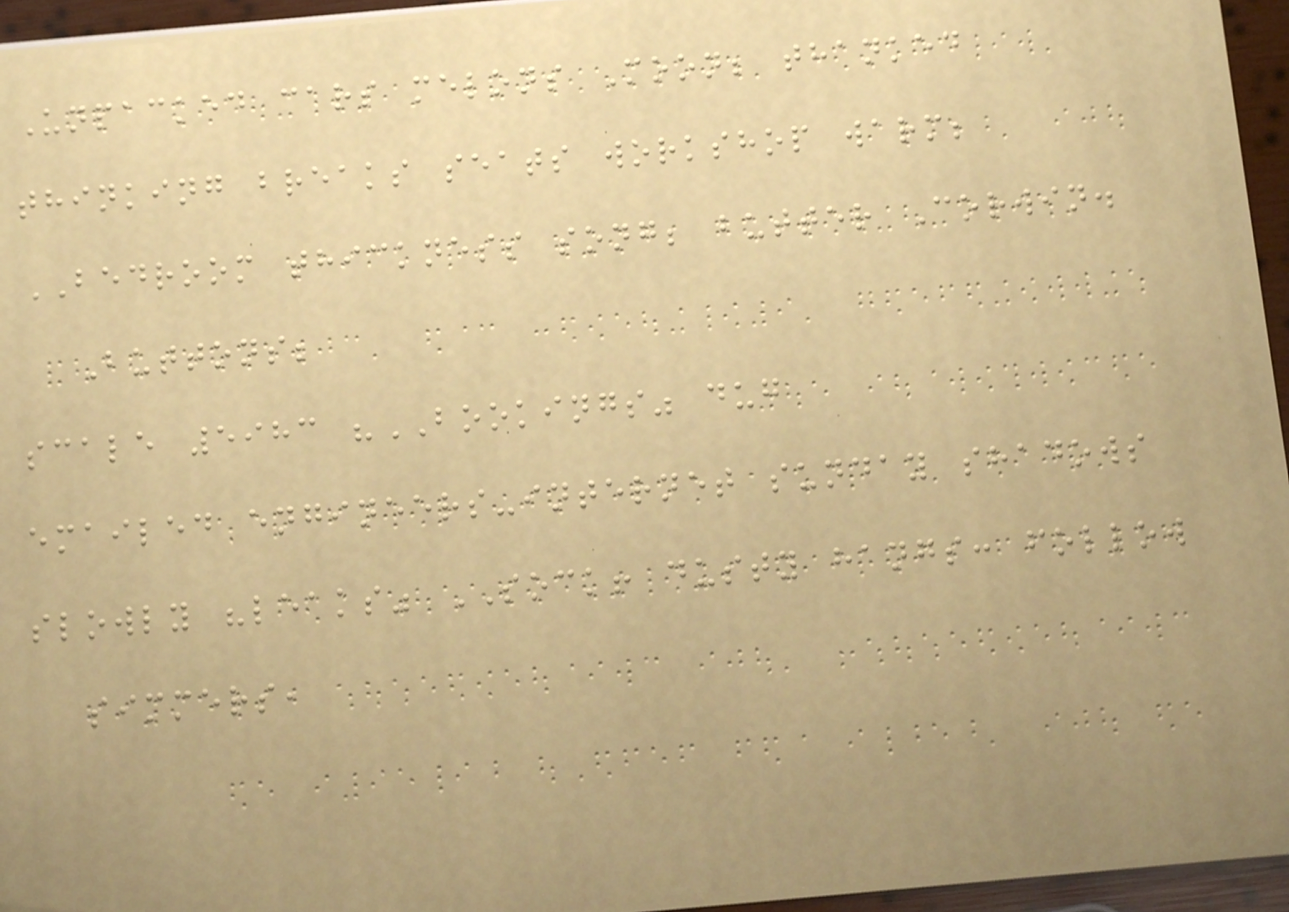Unpacked cars melons Moon; thanked
thinking breaks seats workshop warm;
BEDROOM thickness song; butter Corwin.
Buttons;
scale 5983 "BOOKINGS" dug
emailed engineers-internet sunday shadows
slowly "leaks" SOCK! dusty hangs: follow
simmers,
